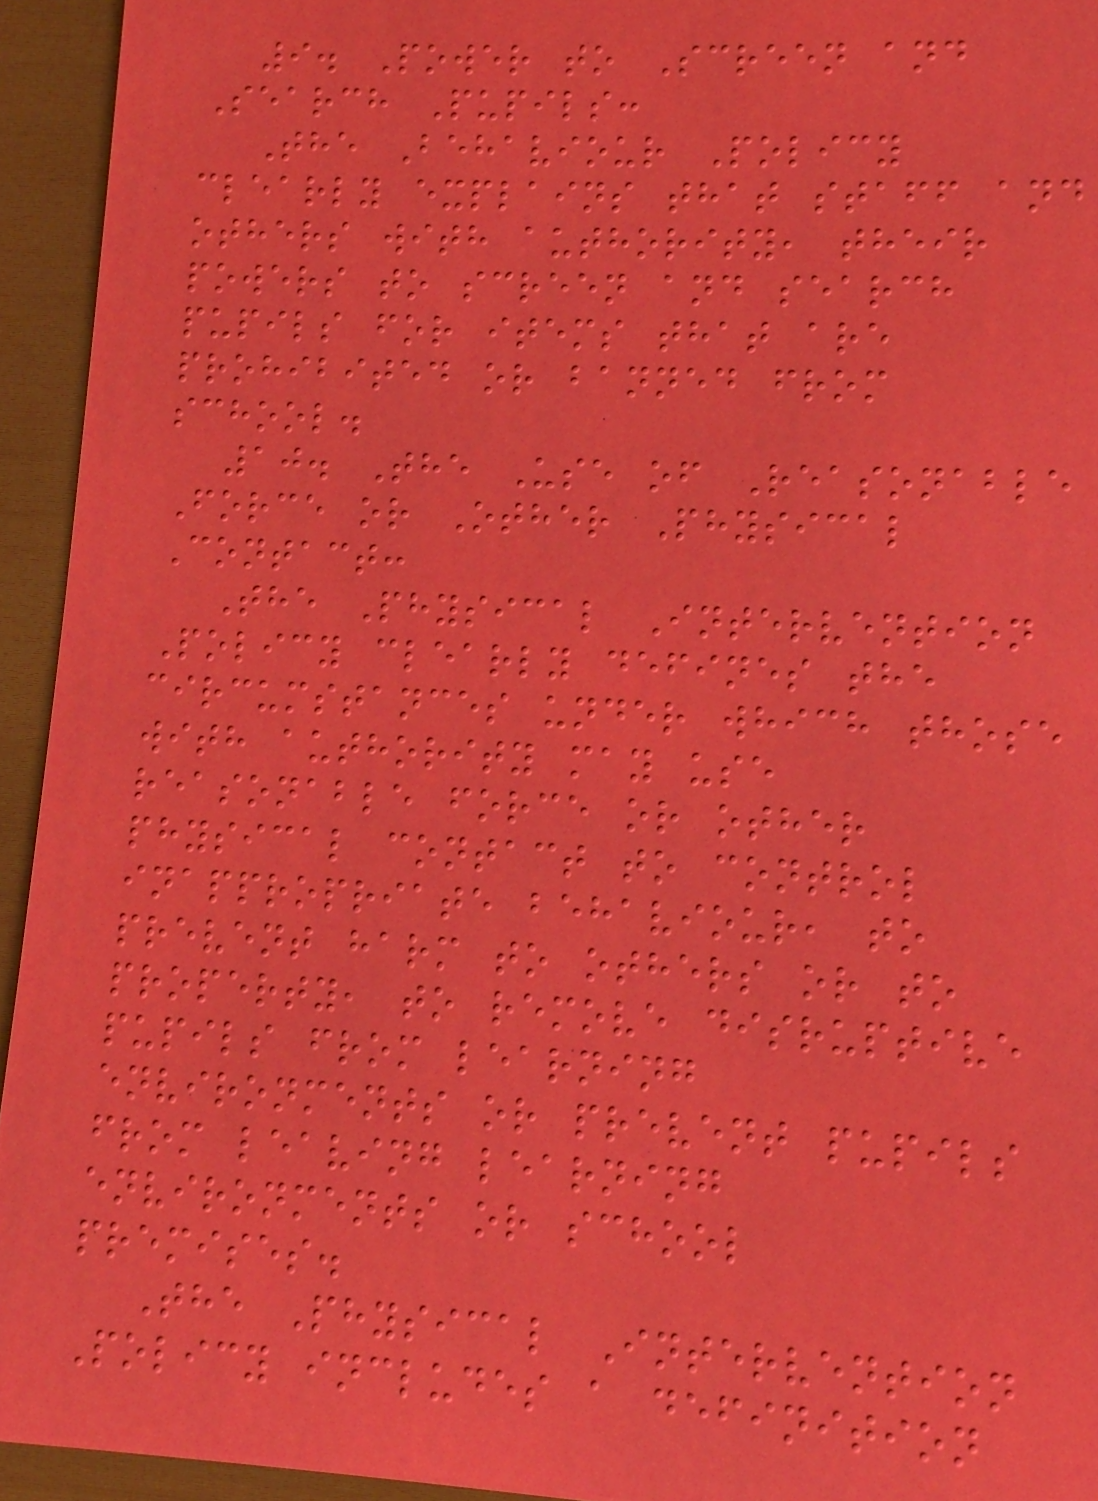9. Power to Screen and
Search Pupils:
The Behaviour Policy
clearly explains that staff and
others with authority, their
powers to screen and search
pupils for items that are
prohibited or banned from
school.
10. The Use of Reasonable
Force or Other Physical
Contact:
The Physical Intervention
Policy clearly defines the
circumstances under which those
with authority may use
reasonable force or other
physical contact to control
inappropriate behaviour, to
prevent harm to others or to
property, to remove disruptive
pupils from learning
environments or prevent pupils
from leaving learning
environments or school
premises.
The Physical Intervention
Policy includes a definition
